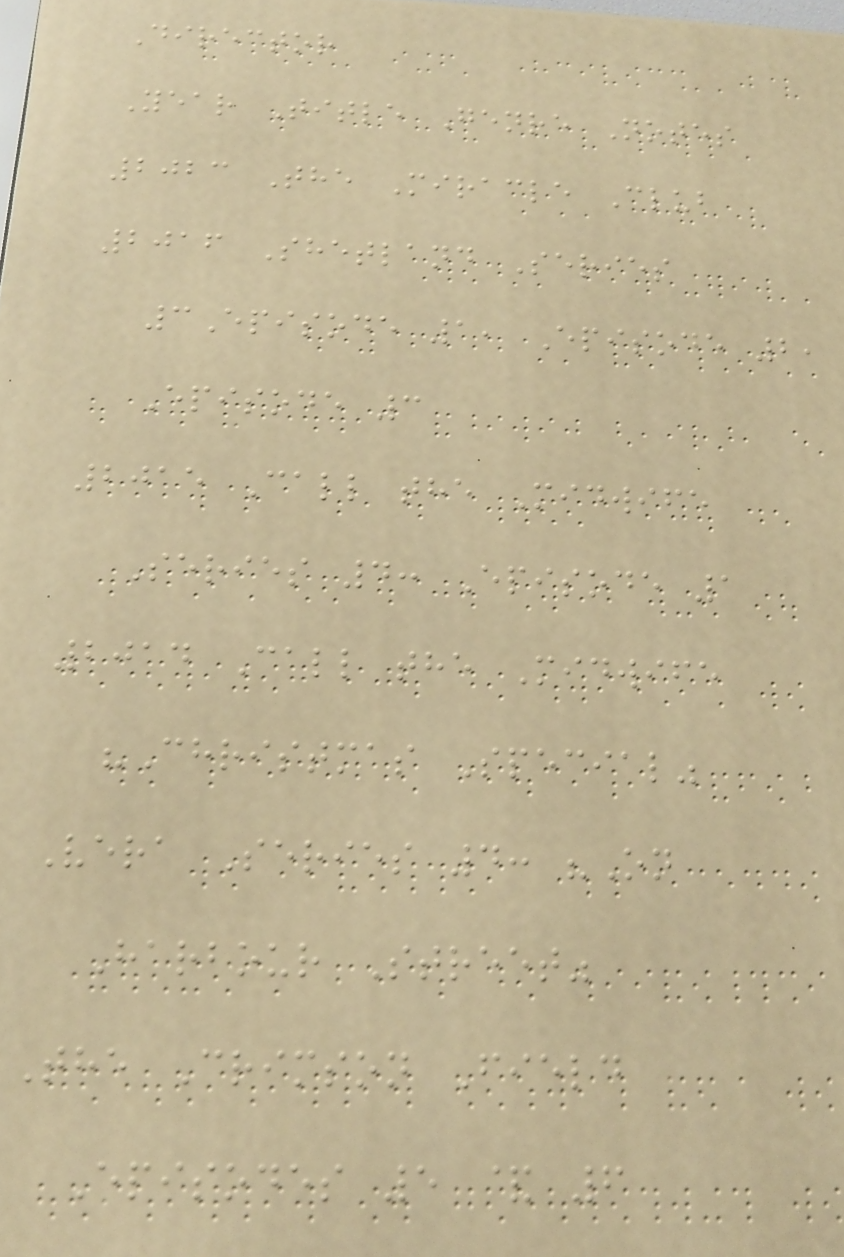Director
Year Title Genre Notes
2023 The Miracle Club
2016 Shetland Series
3Episode 1, Episode 2,
Episode 3
2015 Call the Midwife
Series 4: Episode 1
2014 Call the Midwife
"Christmas Special"
Vera Series 4: "On
Harbour Street"
The Crimson Field
Episodes 5 & 6
